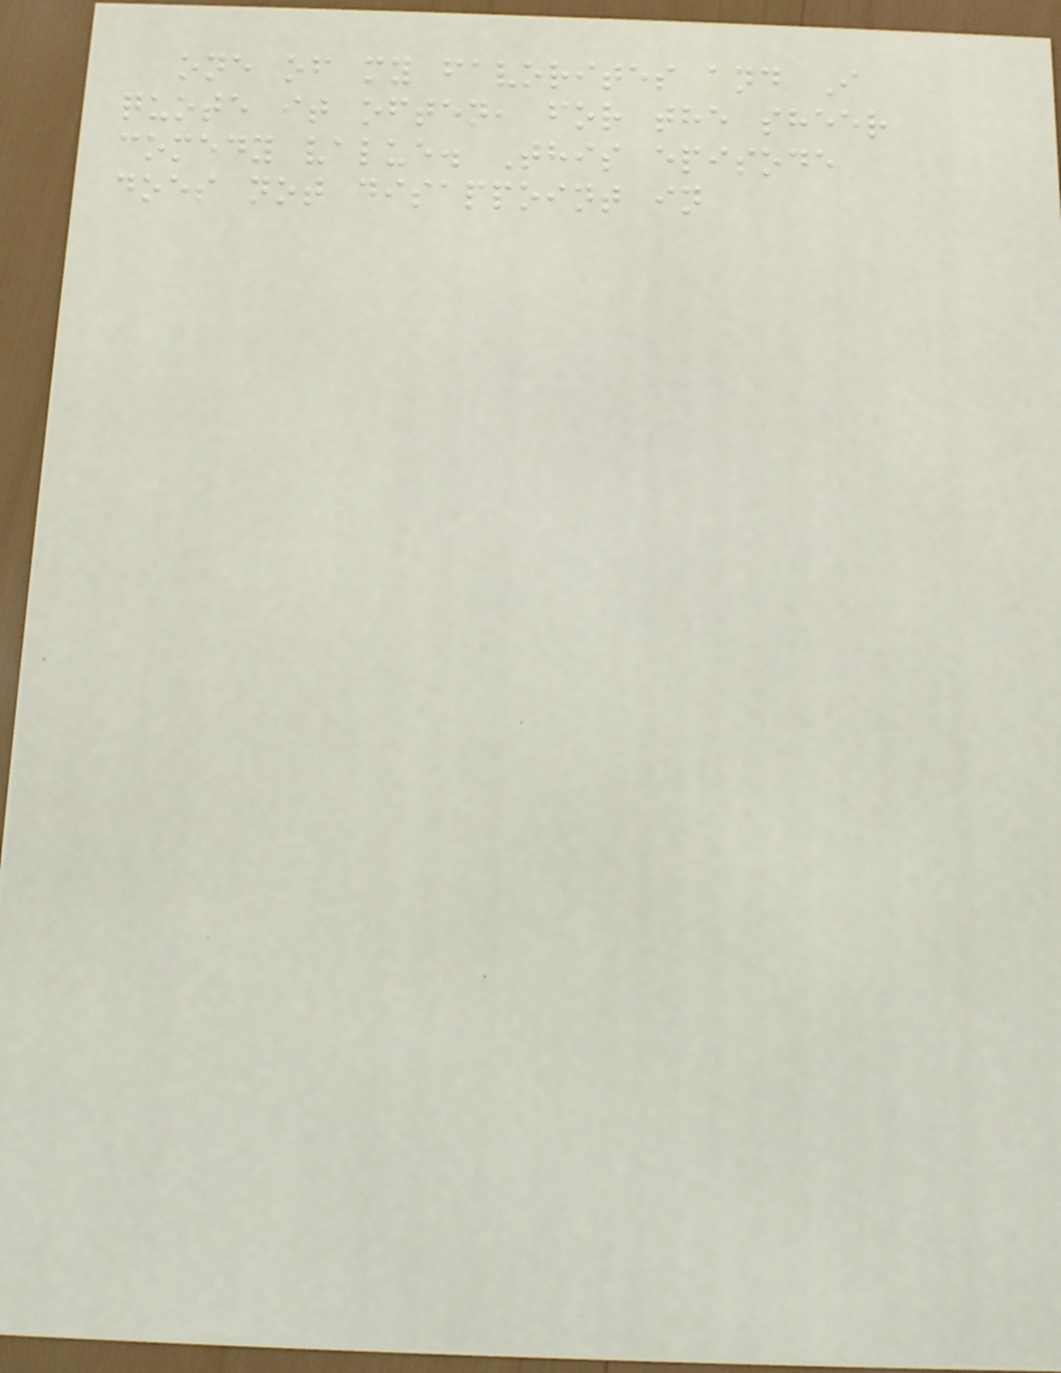one of my favorites and I
quote it often, for the sheer
comedy value. This episode
does not disappoint in
